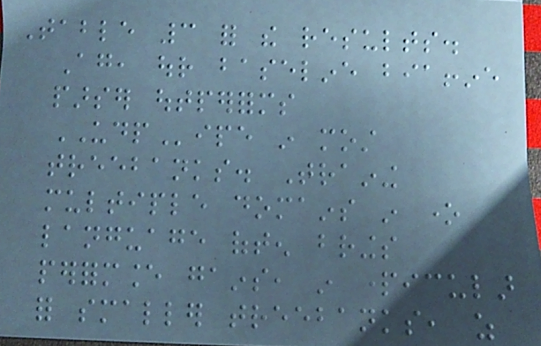Table 3 for the results.
Again, our baseline biaffine
parser outperforms
UDPipe in most
treebanks. Training
multiple domains in one
language often brings
performance gains, in particular
for smaller treebanks, as
